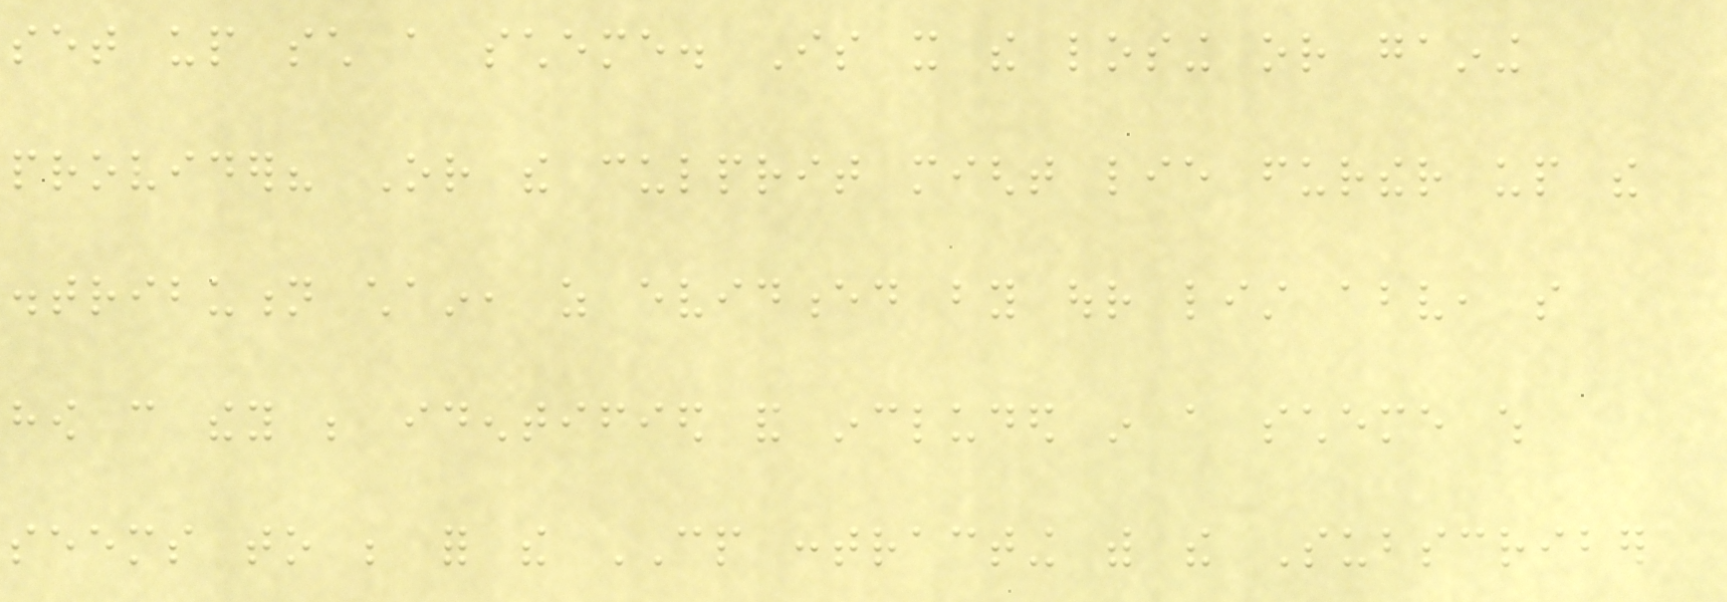set up such a scheme. Is it the losing or gaining
provider? Or the culprit might lie further up the
distribution chain, as evidenced by our list above, so
how can they be identified and included in a scheme which
seems to be for the CP contracting with the Subscriber
